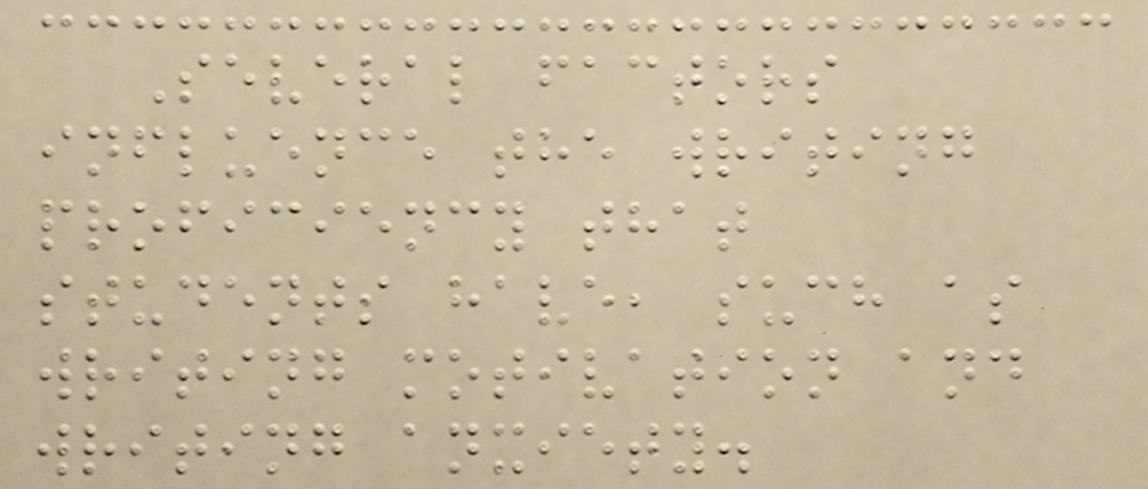Several factors
influence the writing
proficiency that
students have, such as
writing motivation and
writing anxiety.
